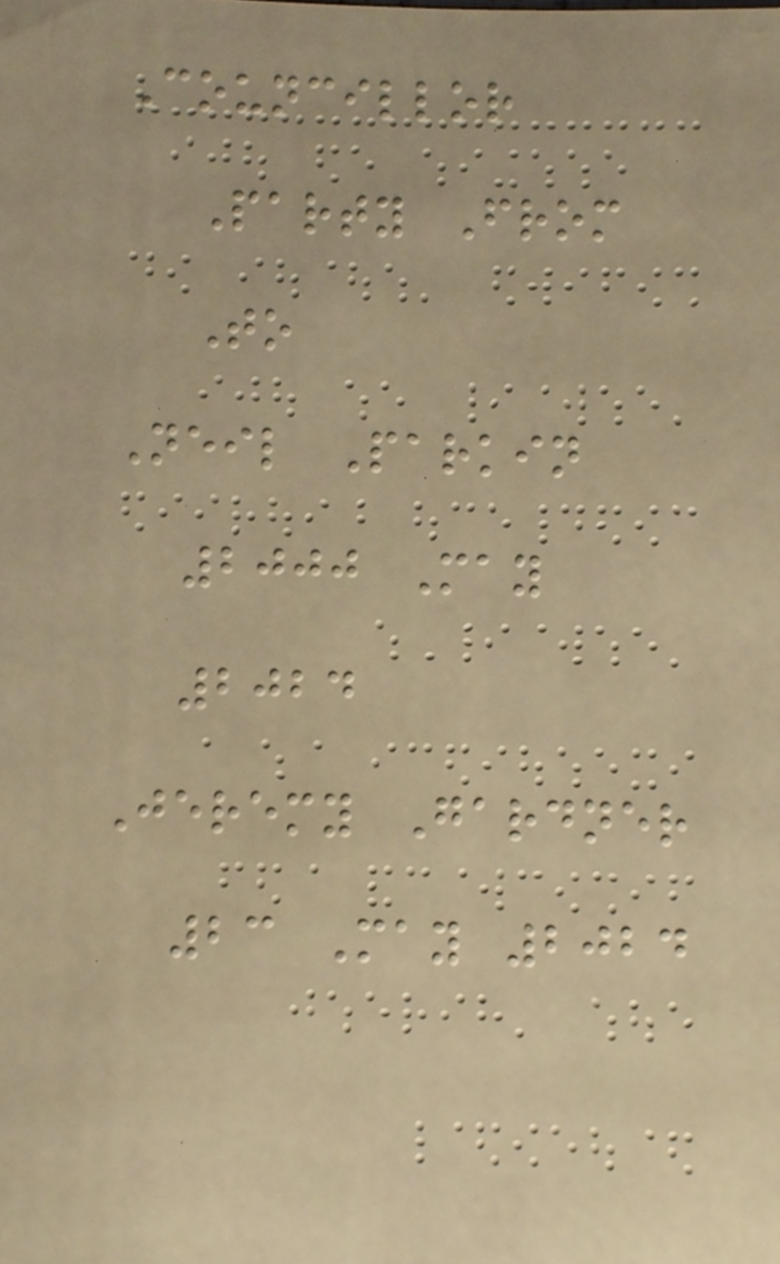Councillor
Party From
To
Neil Parkin
2000 May
2024
Jeremy Gardner
23 May 2024
